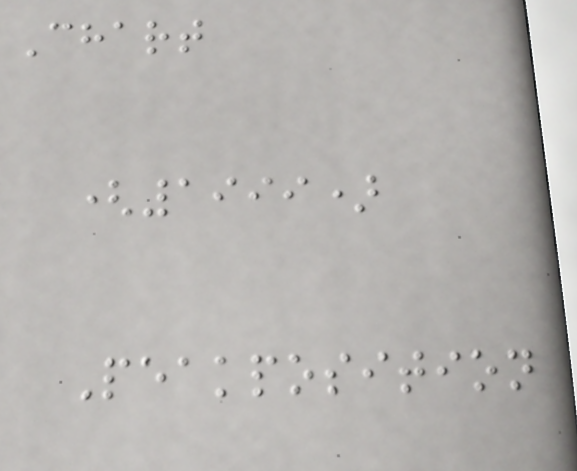Chart
(1999)
Peakposition
